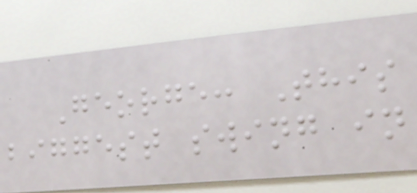George: This
biggest swing in
